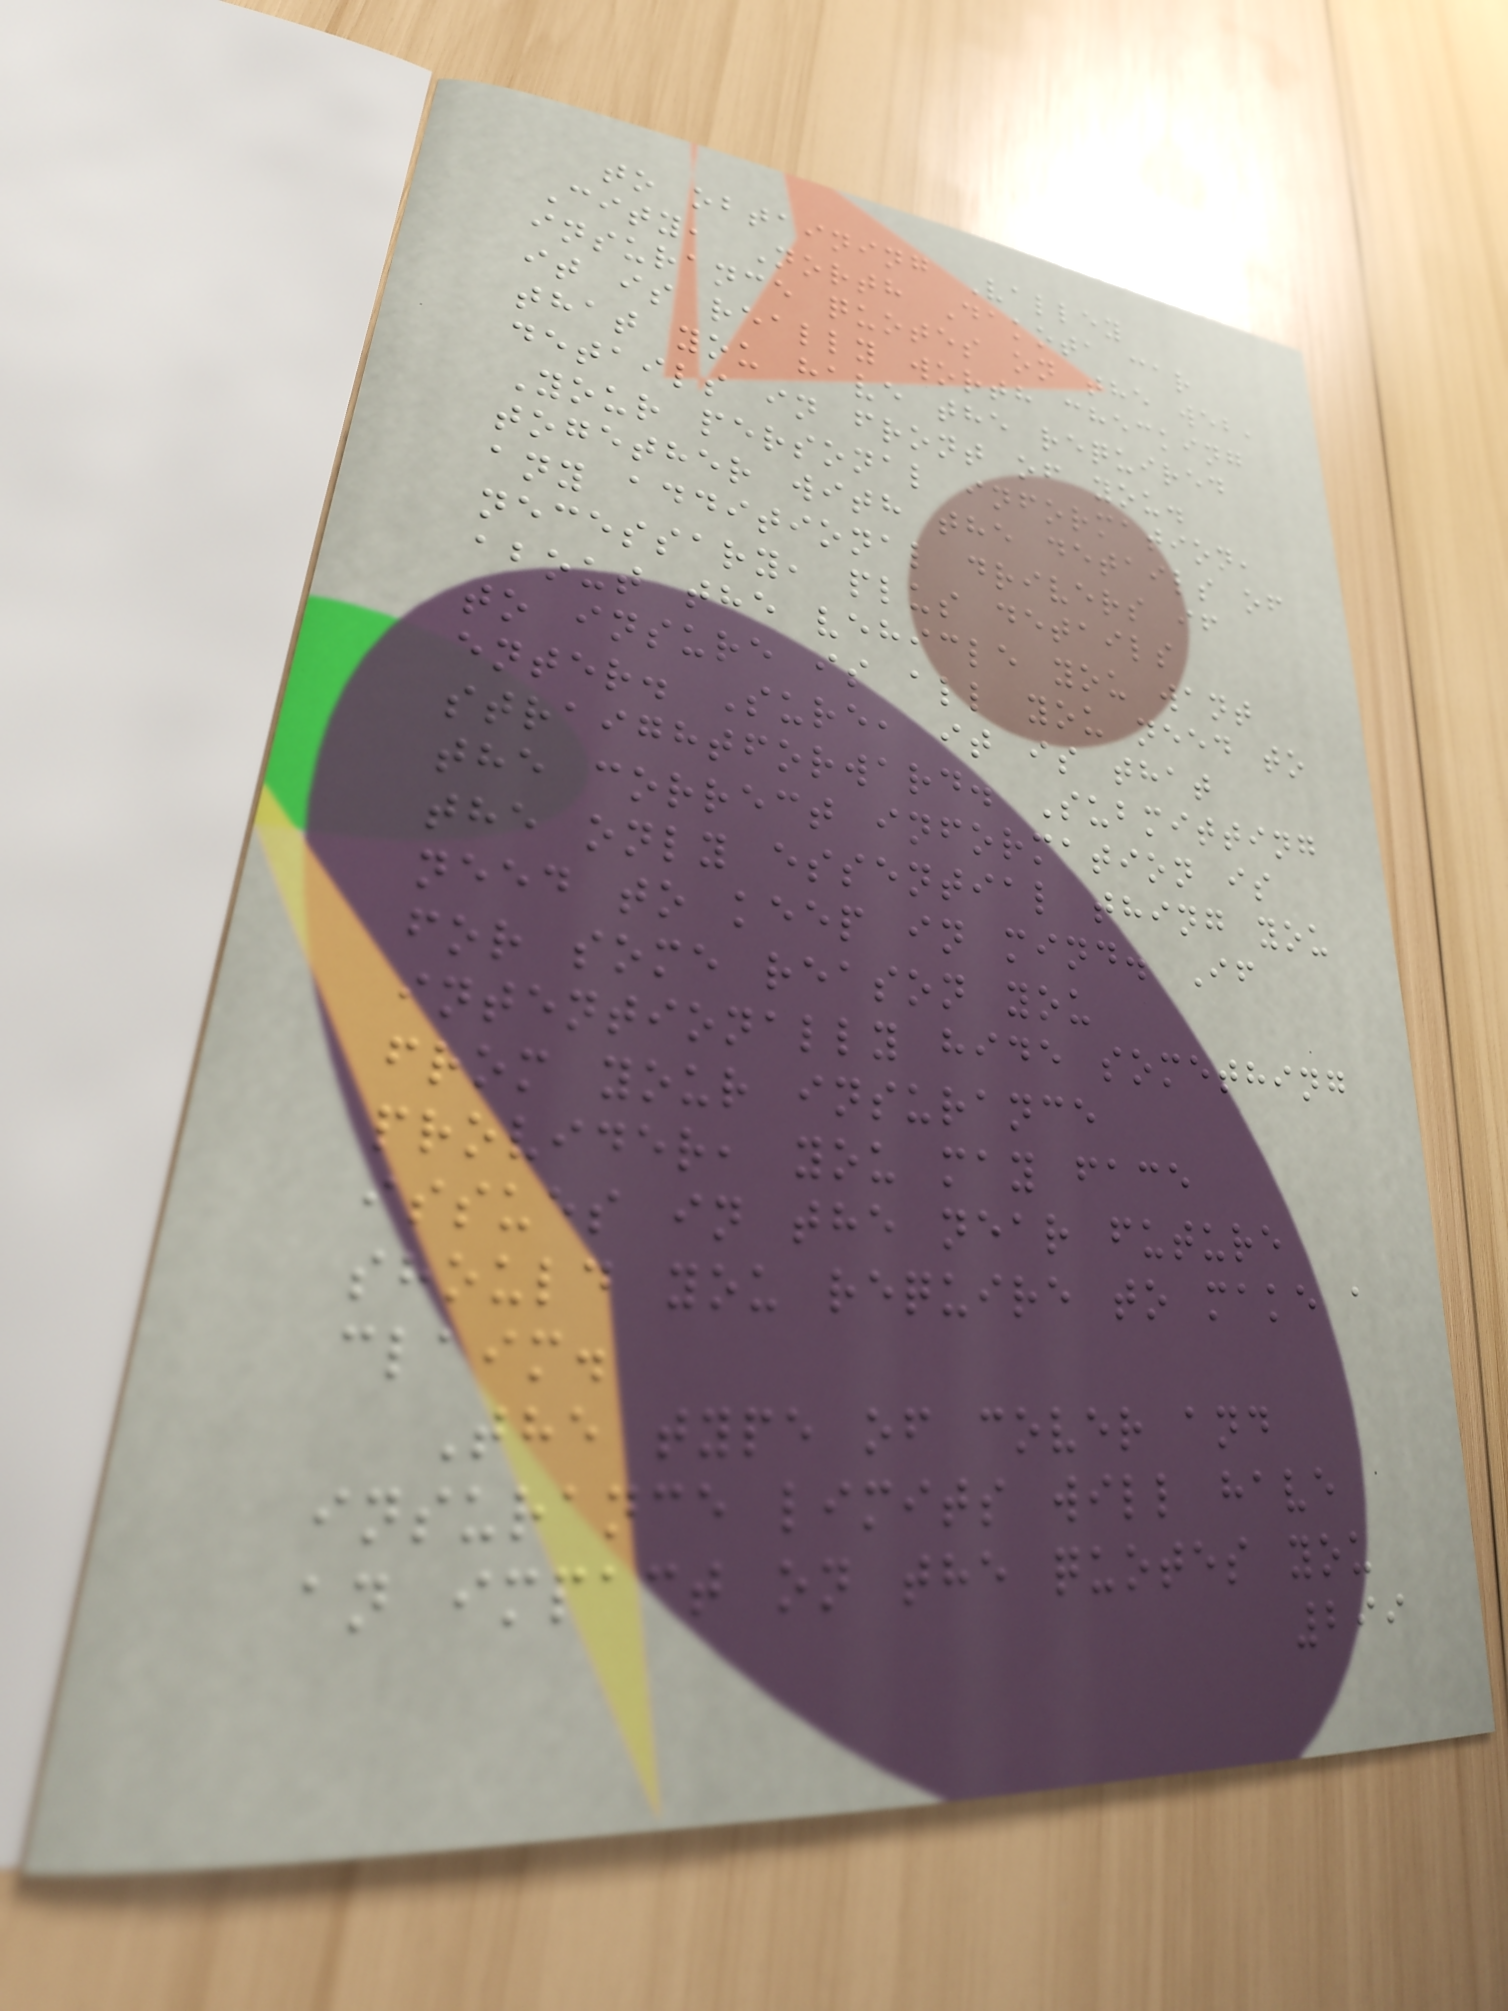to obtaining Valley
City, North Dakota car
insurance quotes on the web,
it is really worth checking
that you have the required
details in front of you.
Your personal information,
together with the details of
any additional drivers if
necessary, plus details
about the vehicle you want
to insure is all you need to
enter. Sure, it is that
straightforward. Submitting
the correct information is
the only essential thing you
need to keep in mind. If
for some reason you
intentionally hide something
from your insurance
provider, you may face
issues in the near future
should you require to make a
claim.
The type of cover and
insurance limits will have
an impact on the quotes you
299
